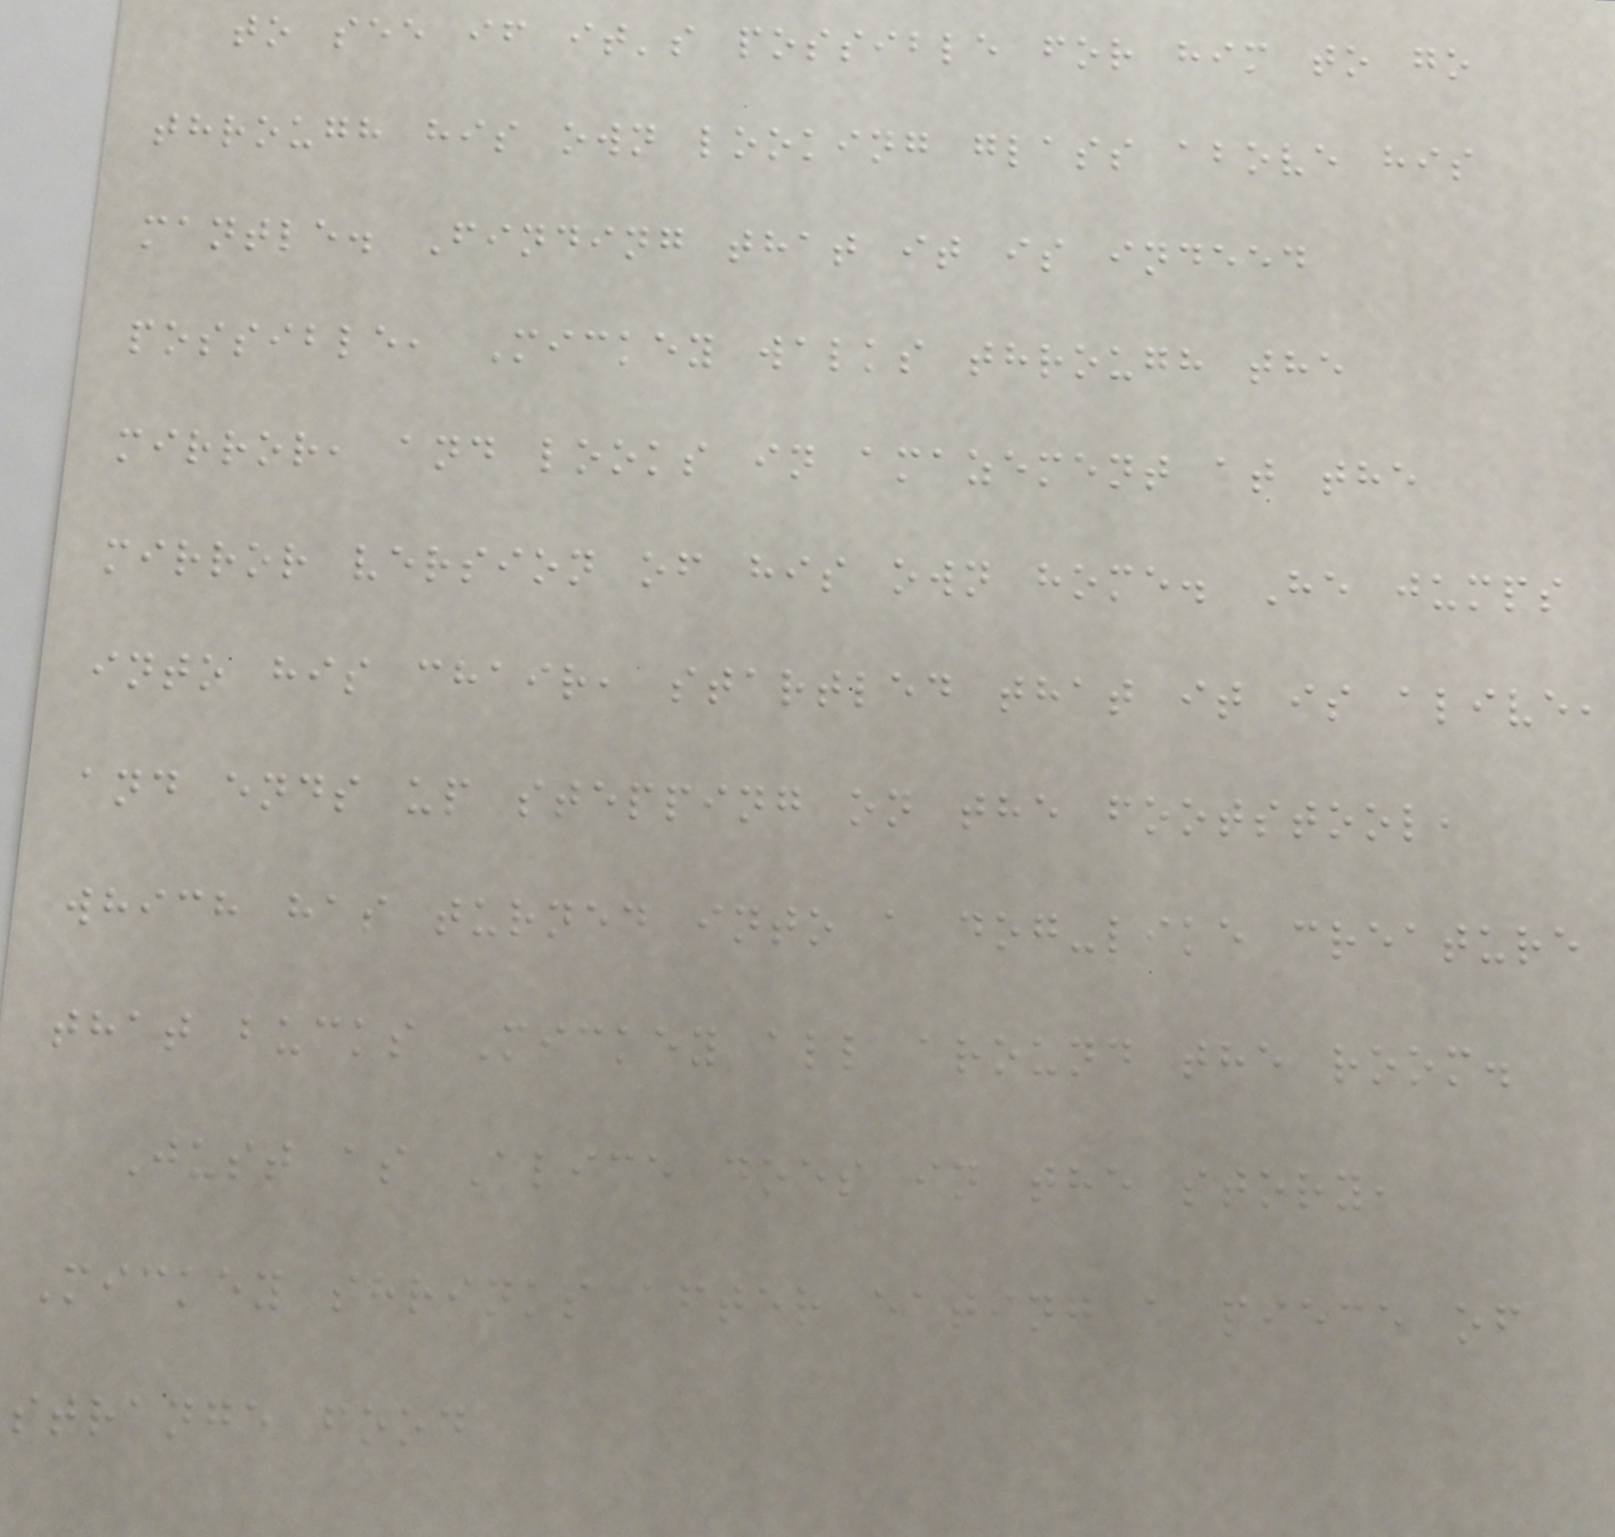to see if it's possible for him to go
through his own looking glass above his
mantle. Finding that it is indeed
possible, Mickey walks through the
mirror, and looks in amazement at the
mirror version of his own home. He jumps
into his chair, startled that it is alive,
and ends up stepping on the footstool,
which has turned into a dog-like creature
that bucks Mickey all around the room.
Just as Alice does in the story,
Mickey shrinks after eating a piece of
strange food
